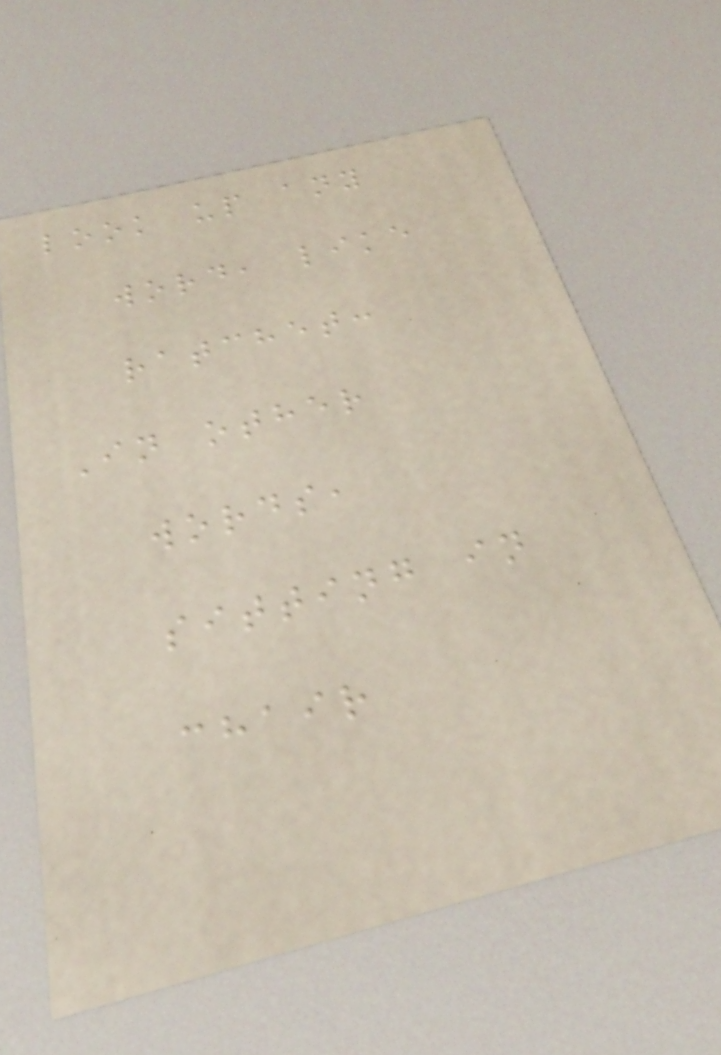look up any
word, like
ratchet:
In other
words,
sitting in
chair
